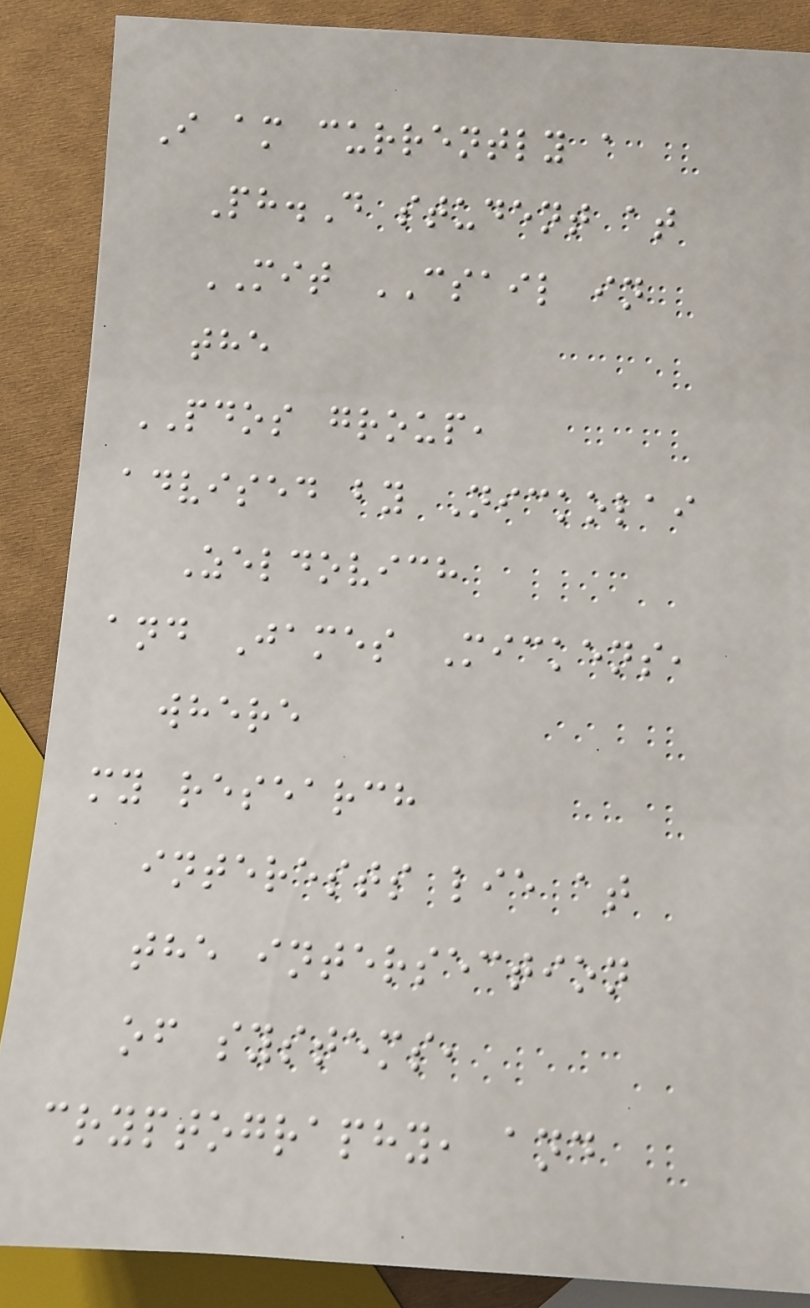I am currently a
Ph.D student at
MIT CSAIL in
the
PDOS group,
advised by Nickolai
Zeldovich
and James Mickens,
where
my research
interests lie at
the intersection
of systems,
cryptography, and
